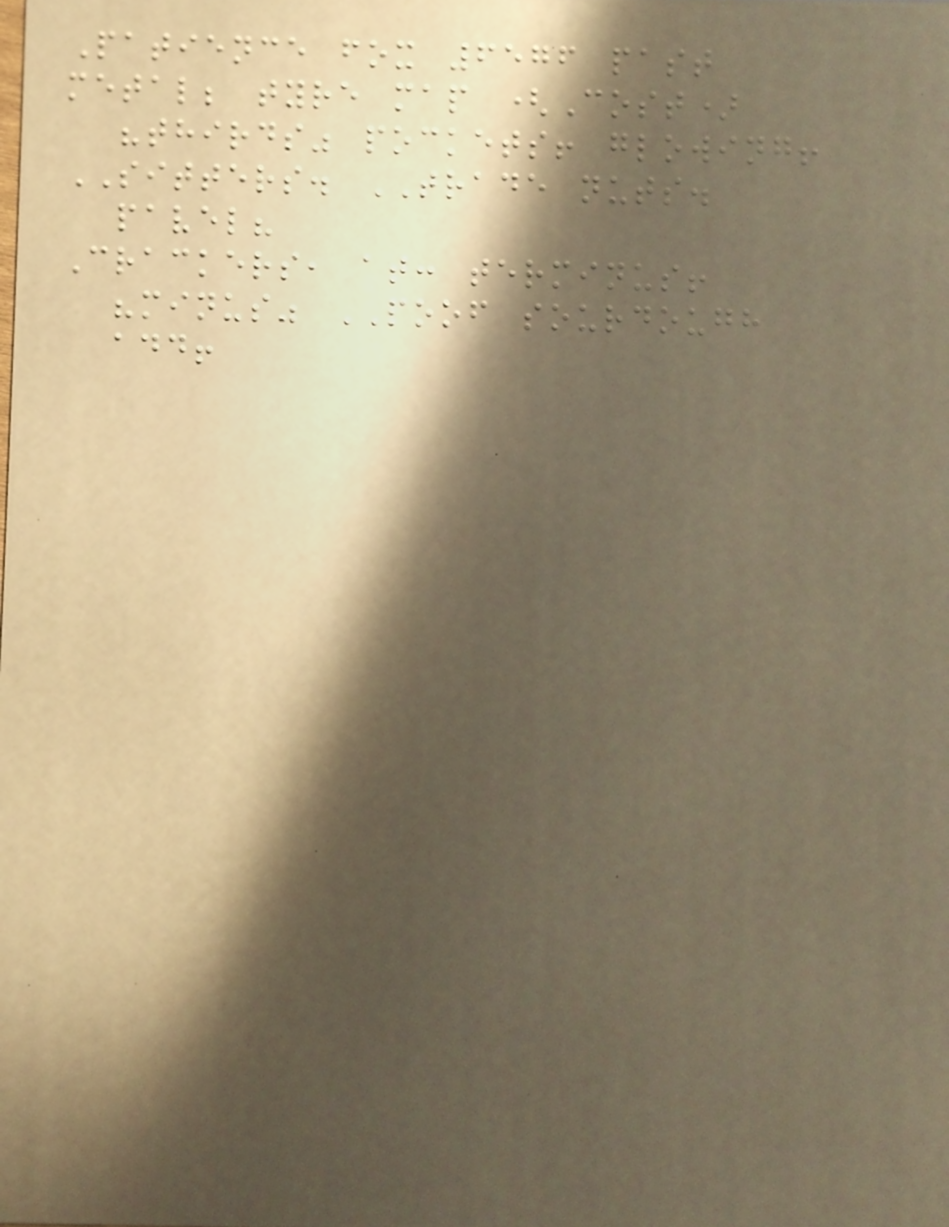Patience fox 6576 past
metal; tyre map (Cost)
"thirds" pockets! glowing!
SITTERS. TRADE nuts.
pavel?
Crackers, at: terminus!
"minus" POOF sourdough
add!
